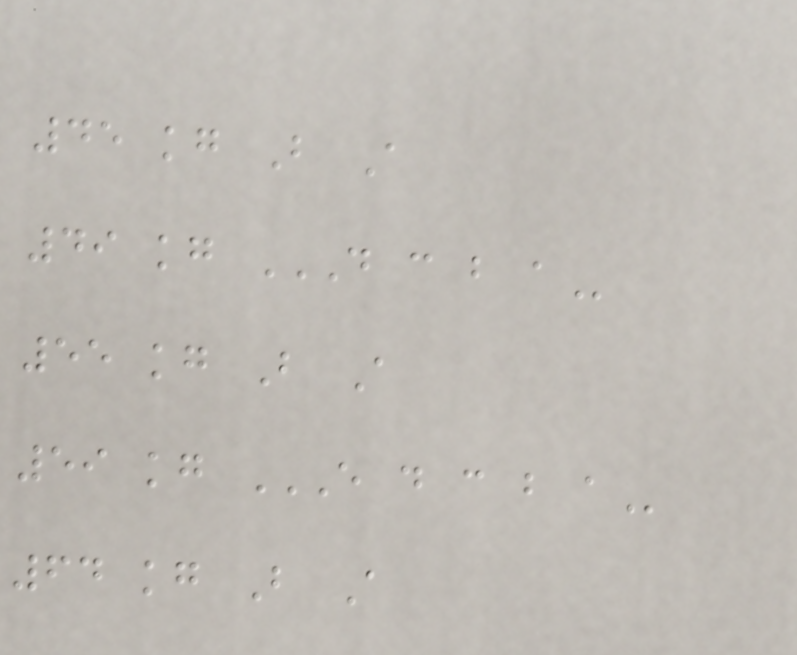45 kg B A
49 kg D C B A
55 kg B A
59 kg E D C B A
64 kg B A
